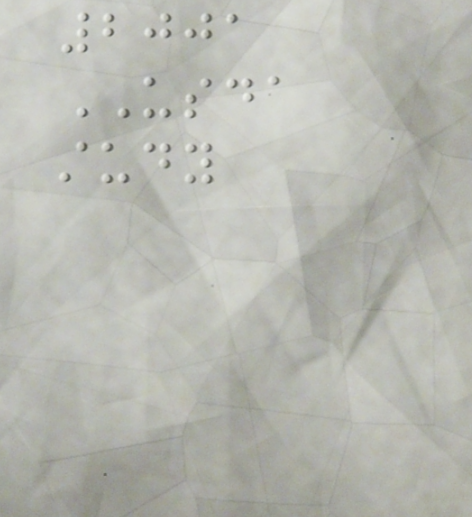2001
USDA
study
